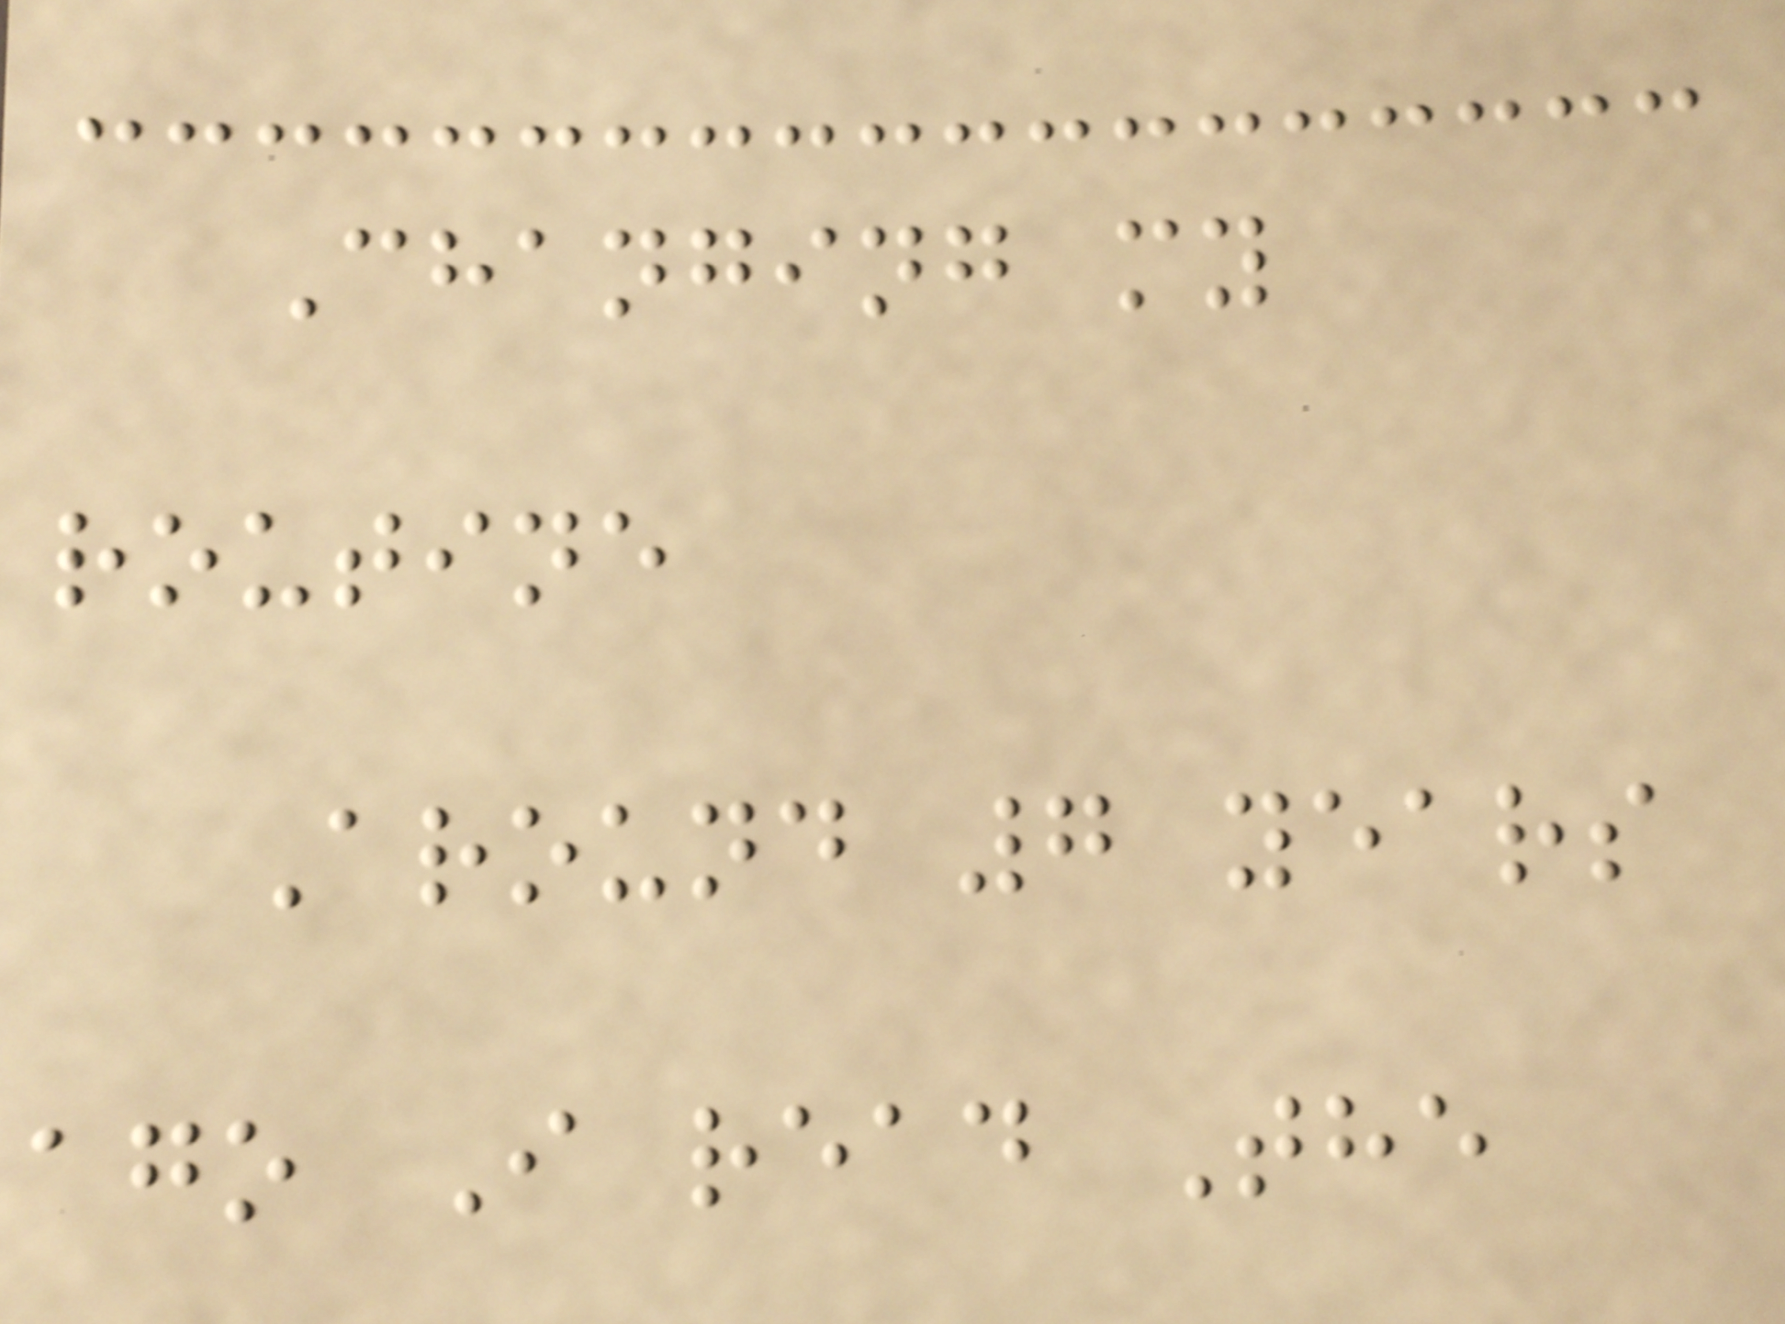Changing my
routine
Around 7 years
ago I read The
